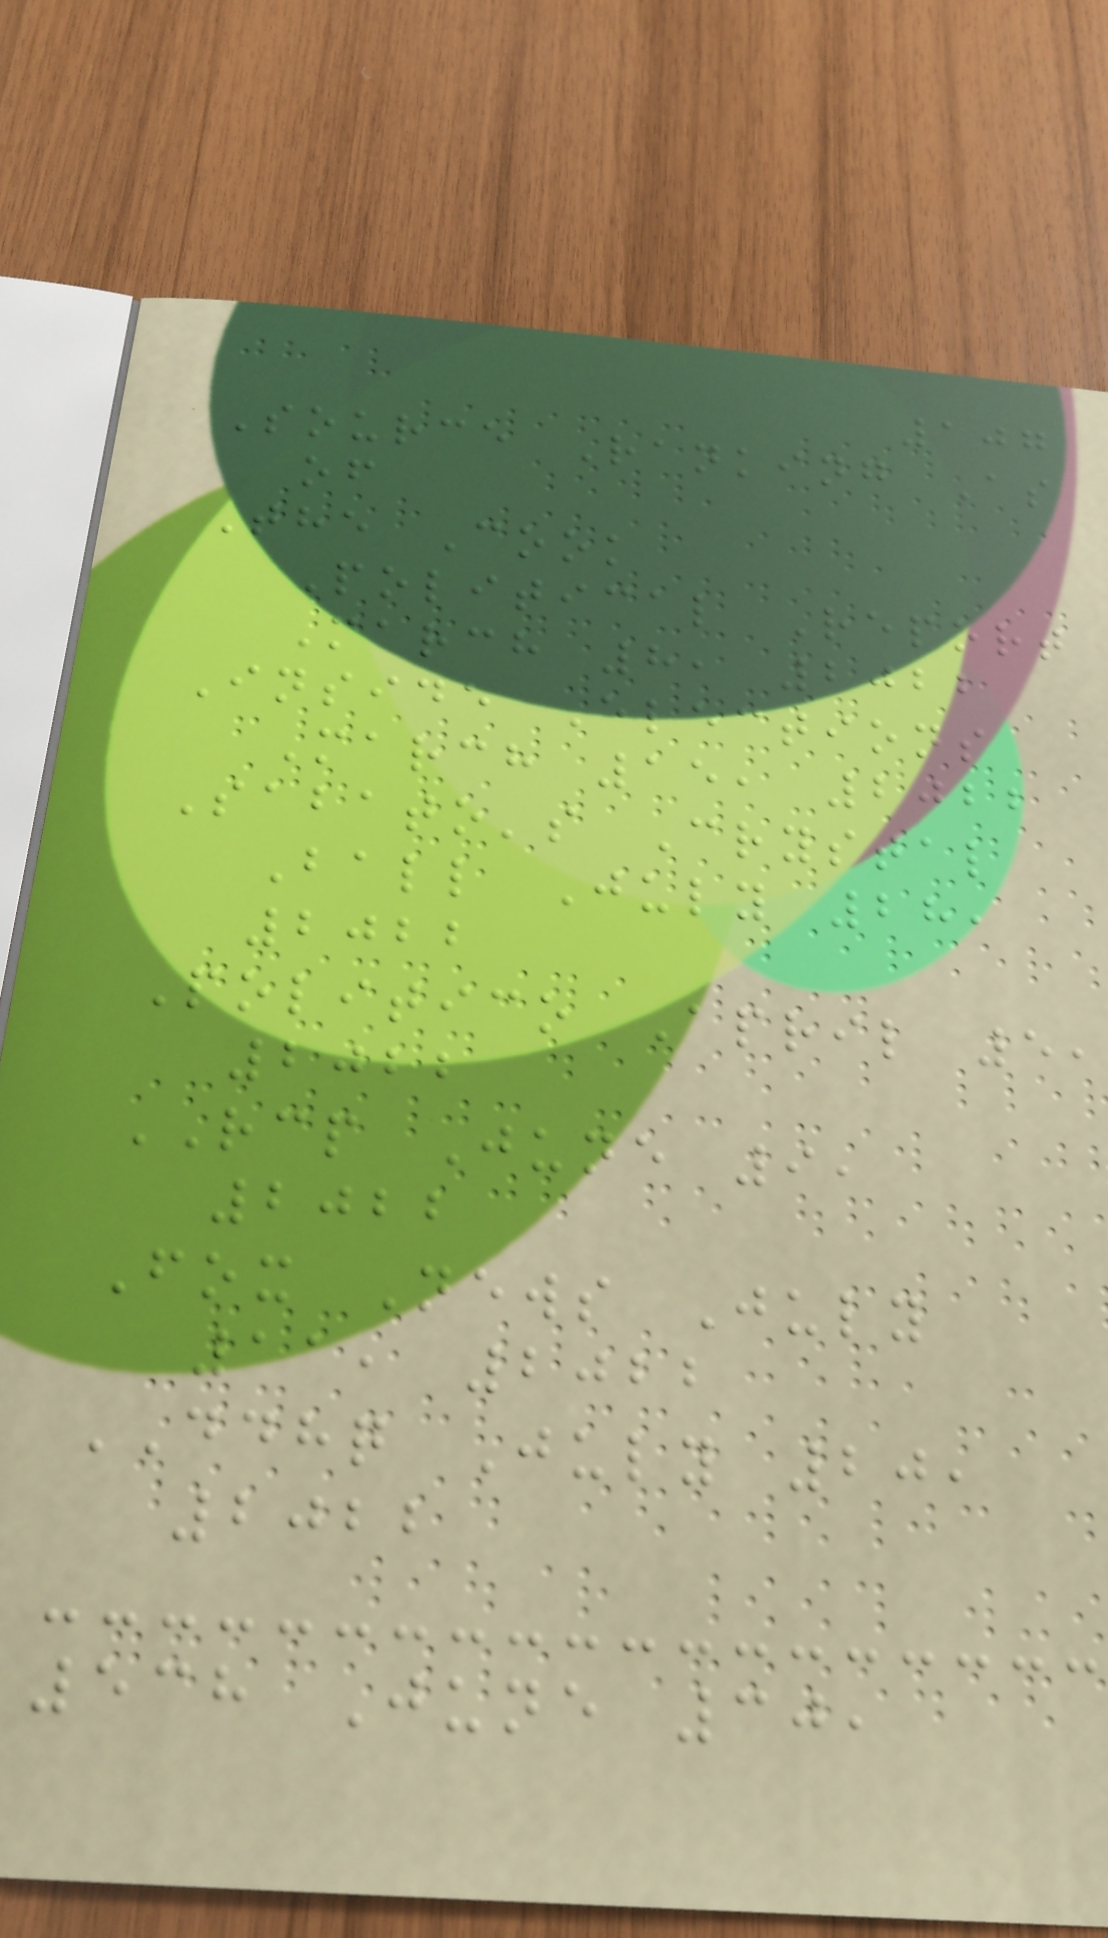107
Source Ranking As
of
The Cook
Political Report
March 8, 2022
Inside Elections
March 15, 2022
Sabato's Crystal
Ball July 28,
2022
Politico April 5,
2022
RCP June 9,
2022
Fox News July
11, 2022
DDHQ July 20,
2022
538 June 30,
